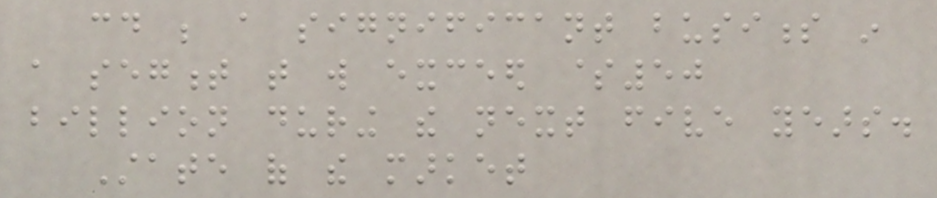could be a significant business in
a segment that will exceed $50
billion during the next five years.
State of the market
